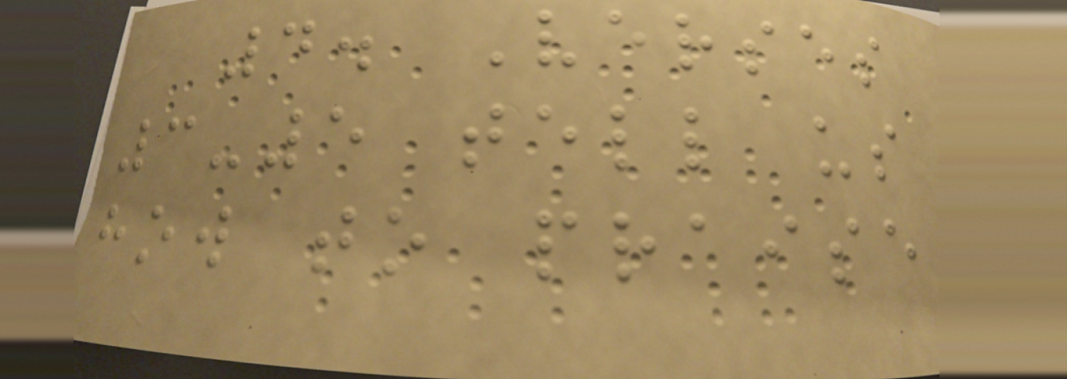4. Verses
3-5 tell us
how to praise
